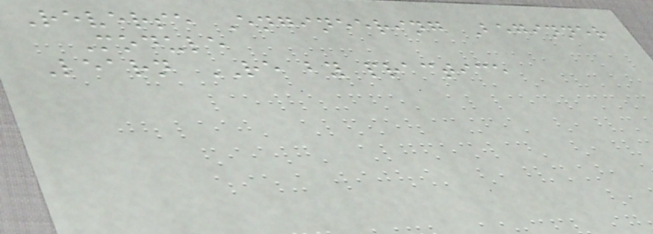Reverse Engineering Beginner
Module
Learn RE by practice
